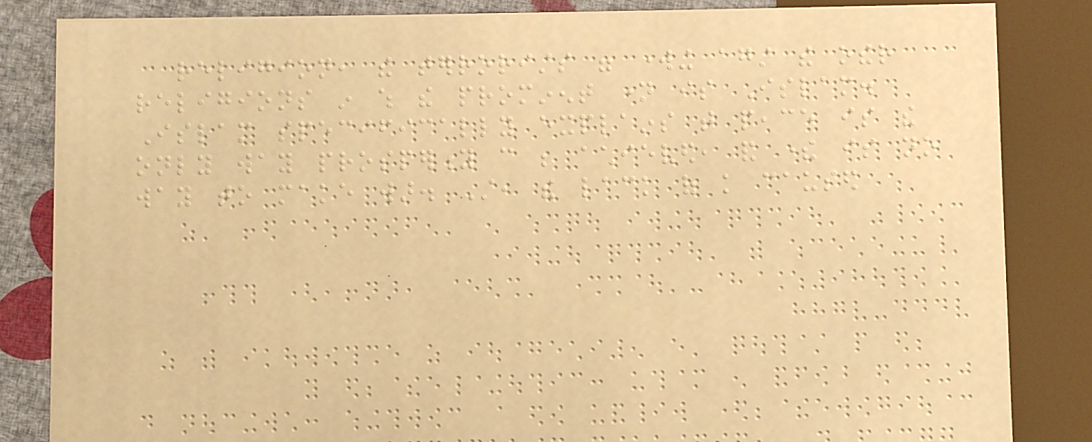religion, the terrorists were working against the other
religions in which the prominent name is Islam.
Islam specifically explains that peace is the
only way prosperity can be achieved, and there is no
way to make war. Still, the lack of knowledge caused
